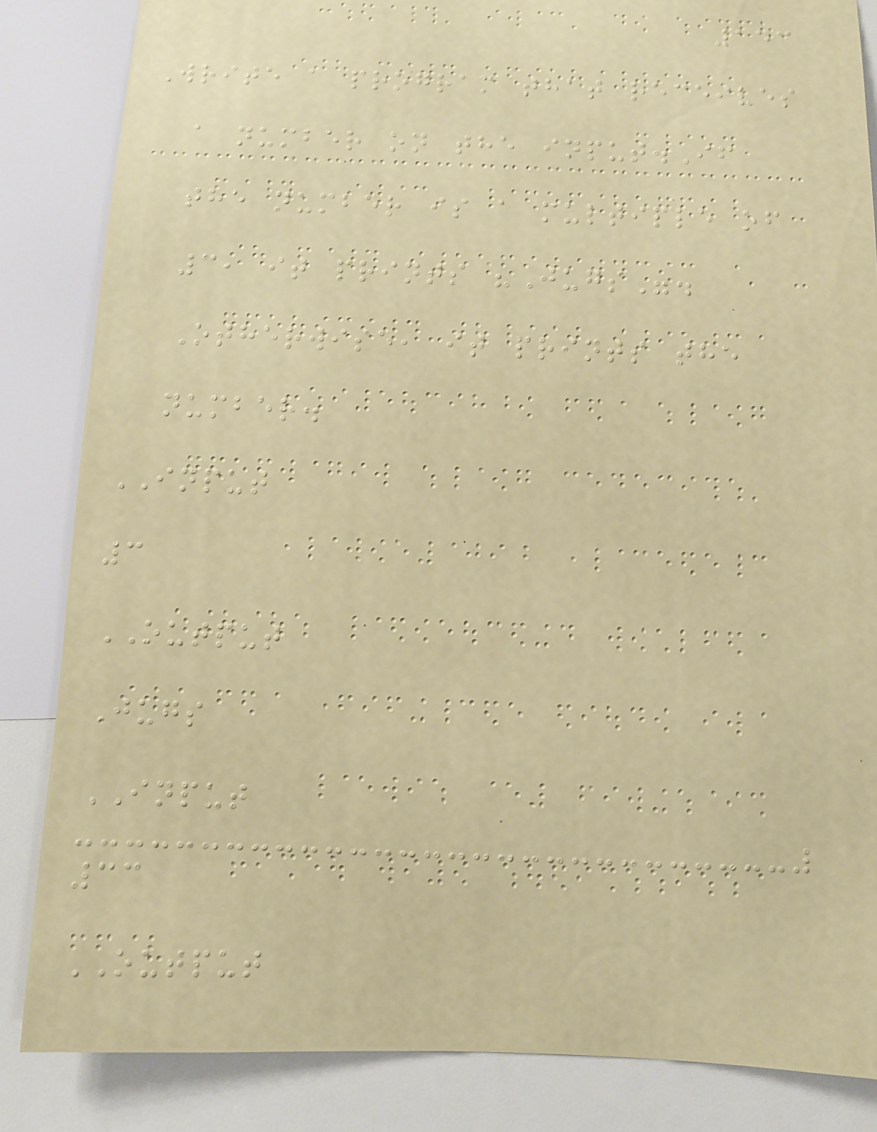143
Write a program that receives
a number on the input.If
the number is a multiple of
3, it prints "Jugs".
Otherwise, it prints the
number.
INPUT
3
OUTPUT
Jugs
INPUT
33
OUTPUT
